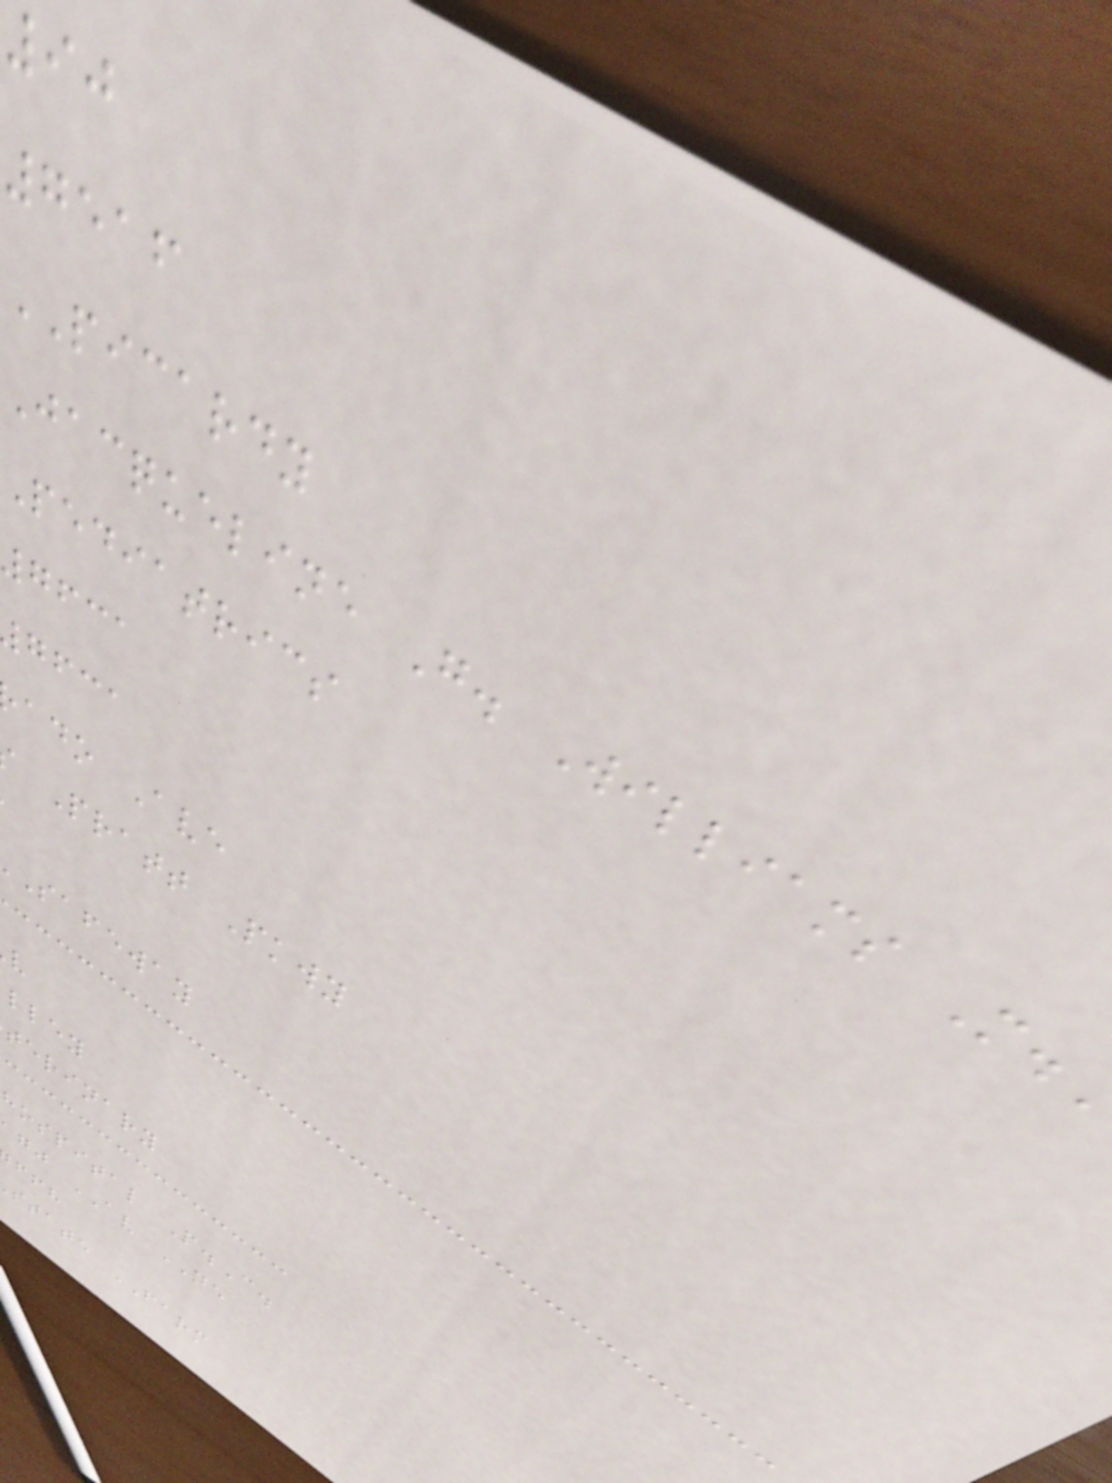90
7516
PICARDY
Jacqueline G. Williams M.
Pediatrics
gfca
gfca
ado Ave
Pratt Pkwy
safeway
lley
terinary
hospital P.C.
gj AV NE
state FARM
